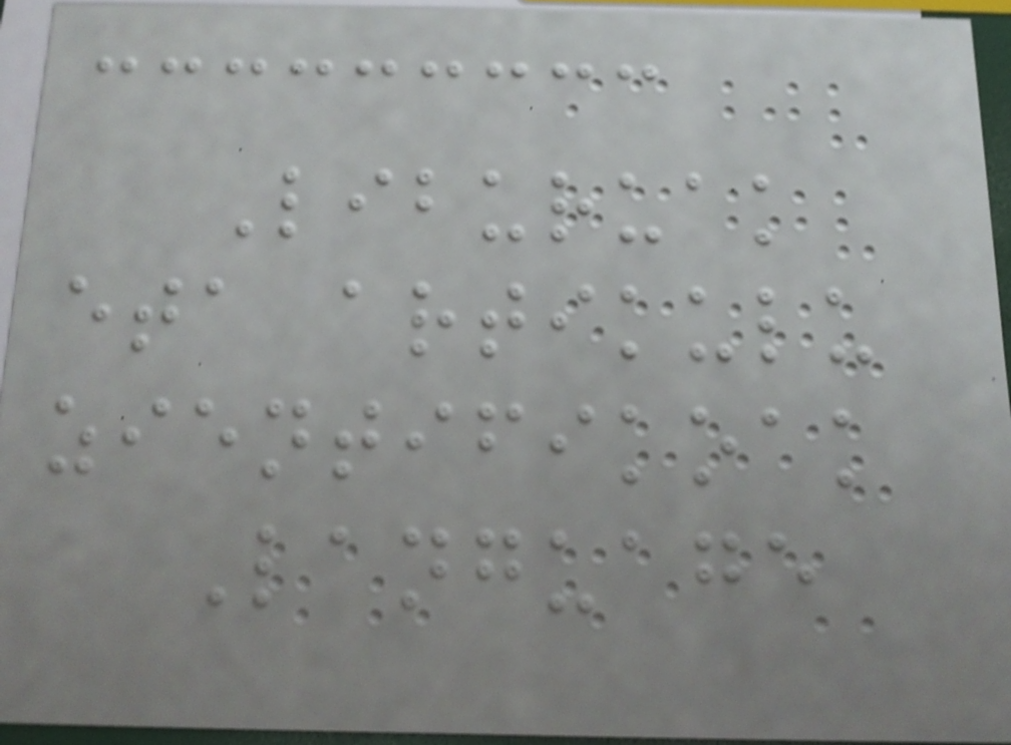Liburuak
eta artikulu
zientifikoak
Language
